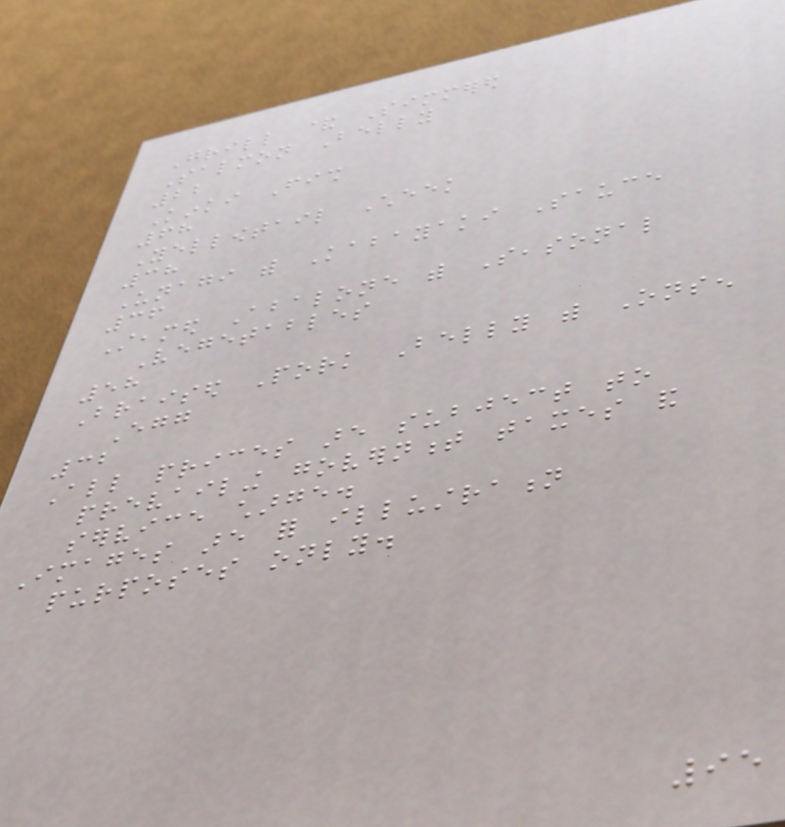Grill & Simmered
Salmon Belly
22
Kinki Fish
68
Yellowtail Cheek
38
Unagi with Kabayaki Sauce
36
Steamed Abalone with Seasonal
Vegetables
58
Braised Pork Belly with Onsen
Egg
32
All prices are subject to
prevailing government taxes and
service charge.
Images are for illustration
purposes only.
95
